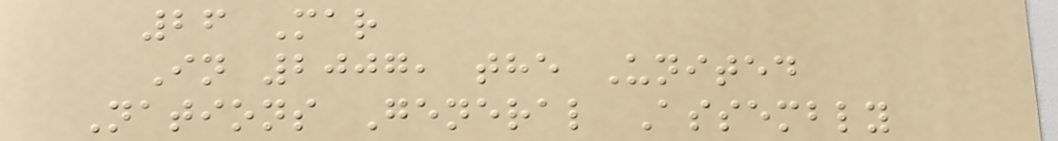26 Mar
In 2007, the United
Nations General Assembly
